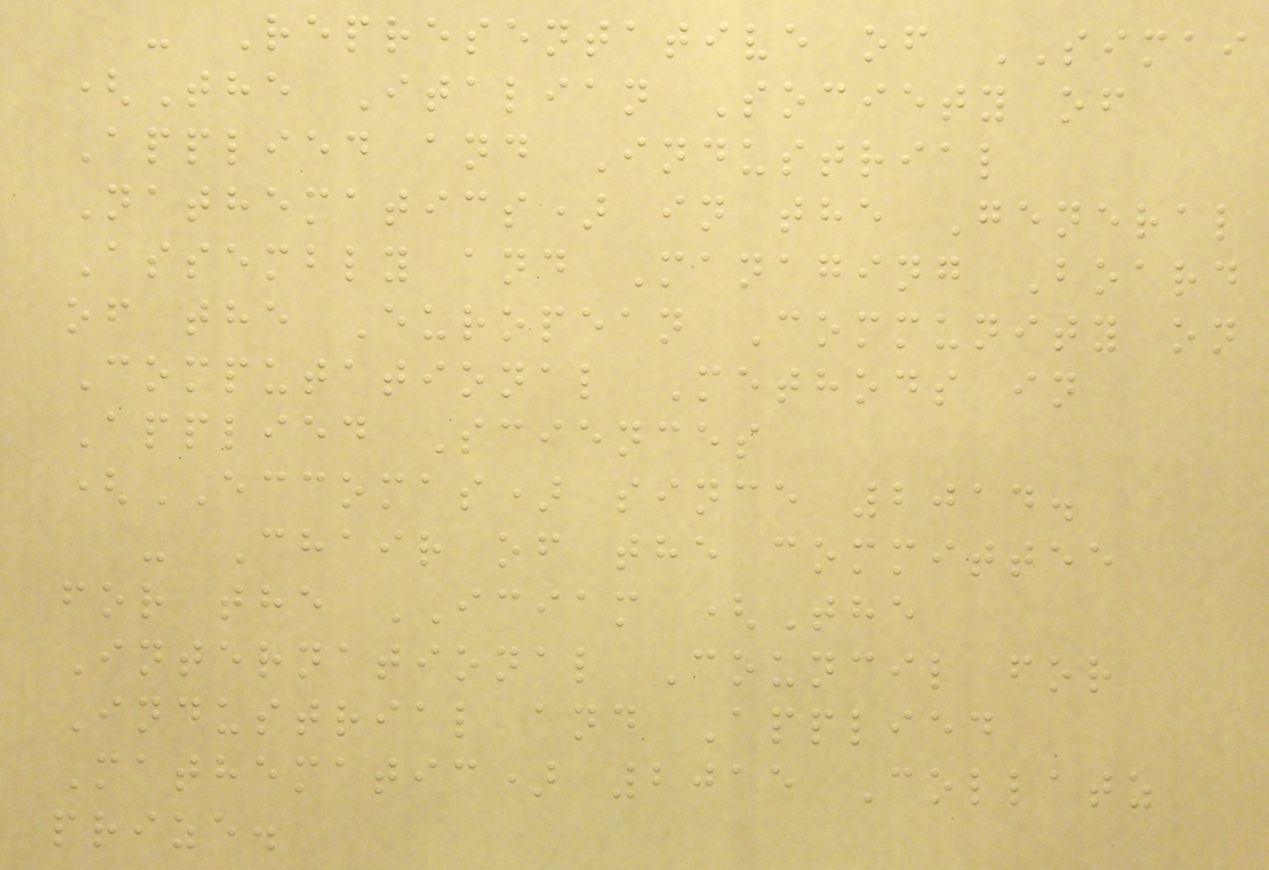- Representative of SIMAI
(The Italian Society of
Applied and Industrial
Nathematics) in the General
Assembly and Managing Board
of the European Community on
Computational Methods in
Applied Sciences
(ECCOMAS) since 2014.
- Chair of the committee
for the ICIAM (The
International Council for
Industrial and Applied
Mathematic) 2015 Collatz
prize.
